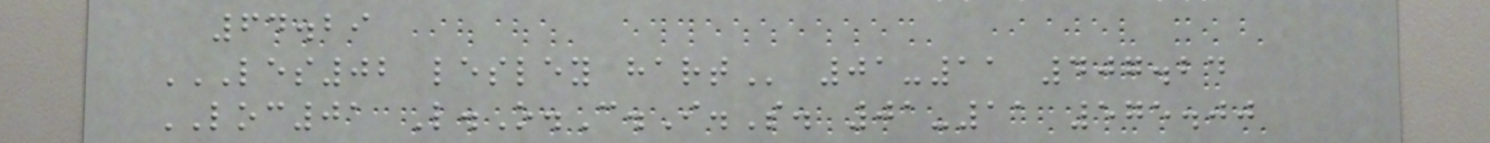64.29
LES02 LESLEY HART 01-11 407.24
LOC01 L.O.C.I.S. 01-11 575.00
